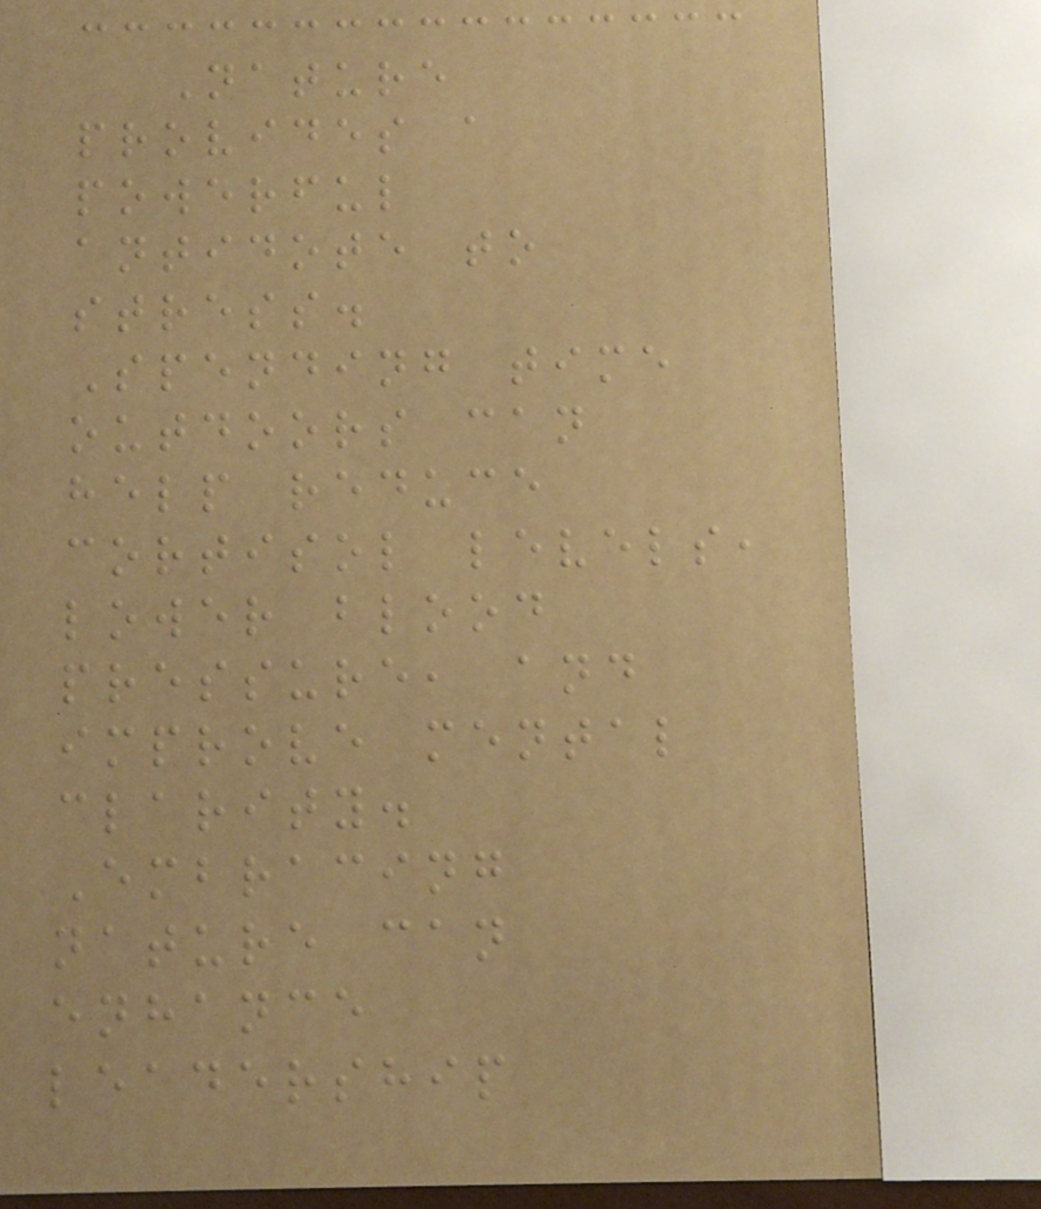Nature
provides a
powerful
antidote to
stress.
Spending time
outdoors can
help reduce
cortisol levels,
lower blood
pressure, and
improve mental
clarity.
Embracing
nature can
enhance
leadership
